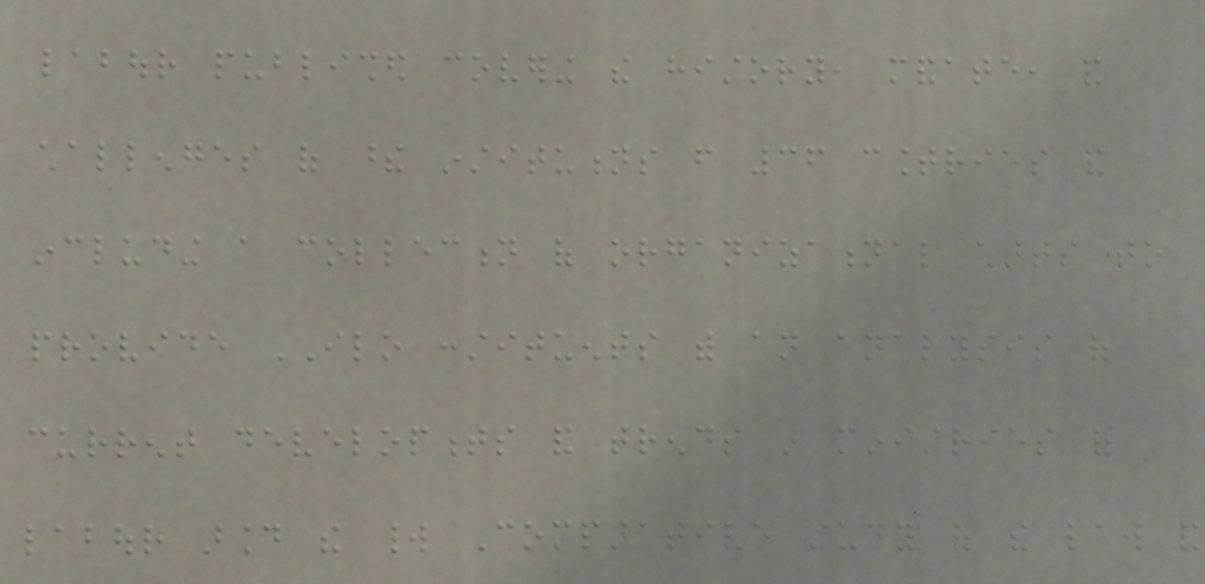labour published covering the history, mandate, and
challenges of these institutions from 36 countries and
including a collection of organizational charts to
provide ILO constituents with an analysis of
current developments and trends in ministries of
labour around the world Comparative study of the law and
